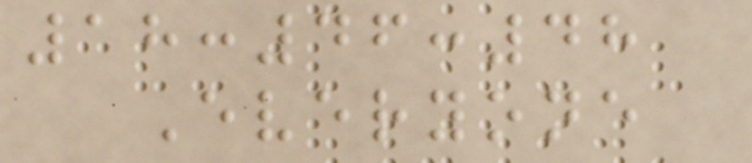18:46:48
Everyone
